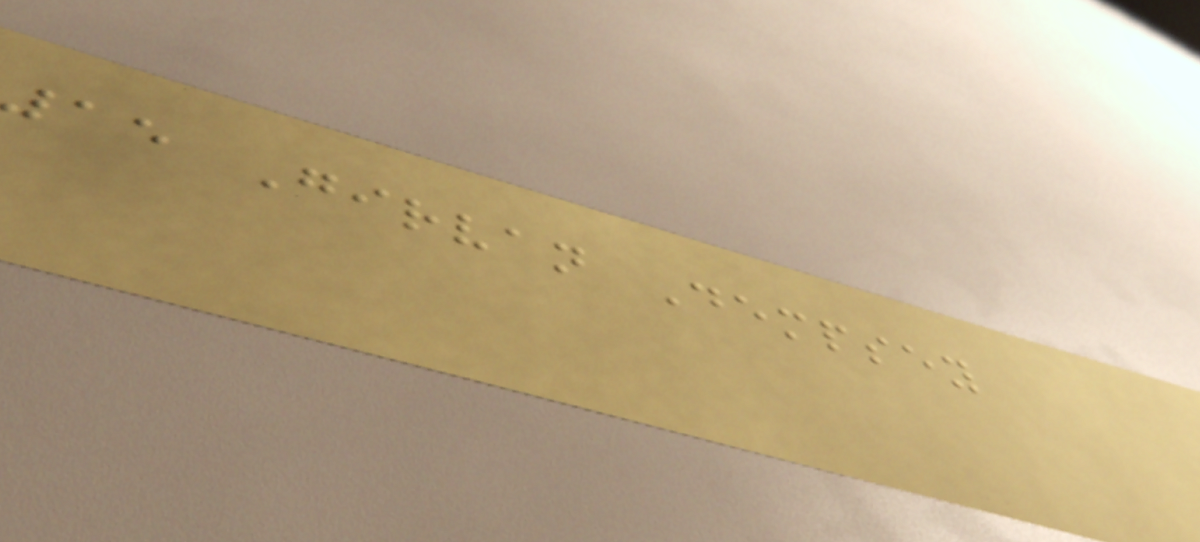15 Girvan Dempsey
